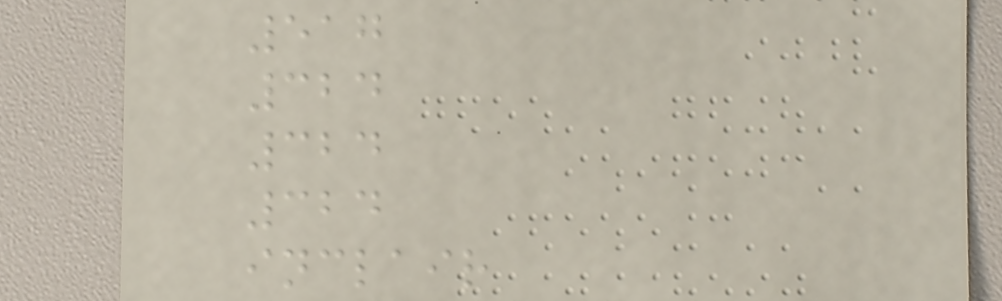517
324
324
324
inclair
